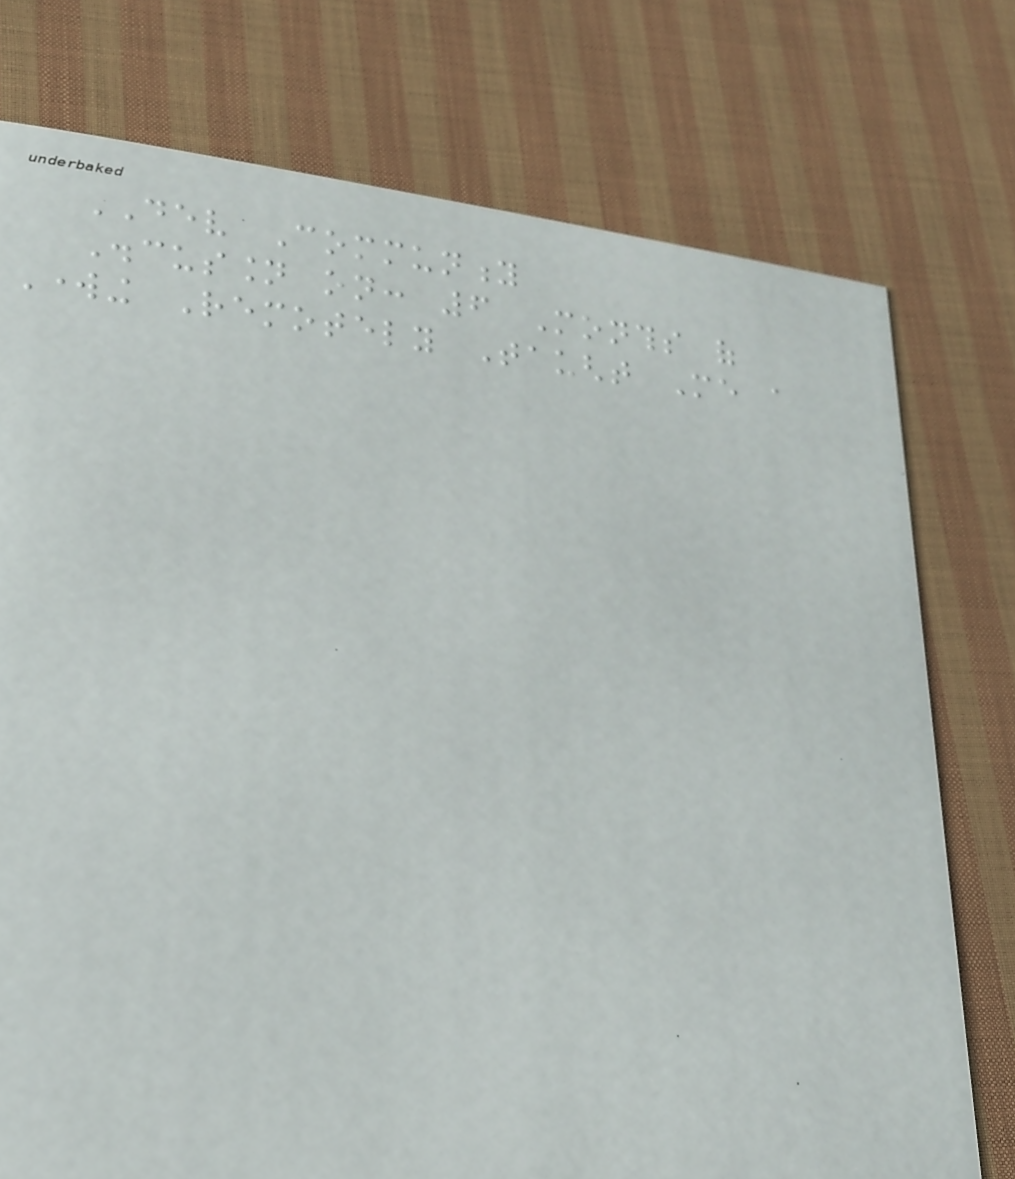DEV Community
Discussion on: 6 Months of
Working Remotely Taught Me a
